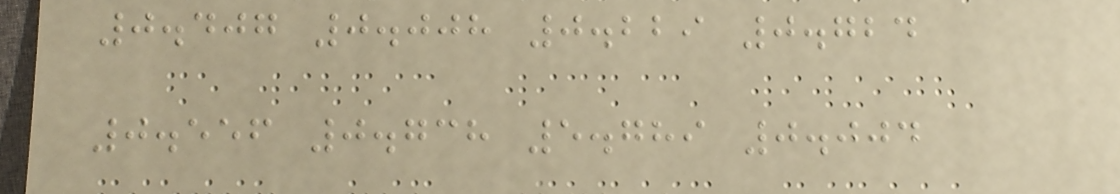0.407 0.008 0.229 0.724
0.556 0.738 5.789 0.004
